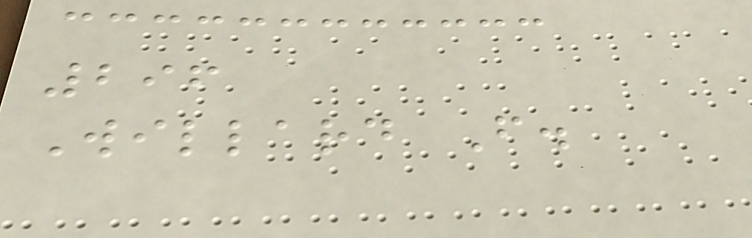296
Willard F.
